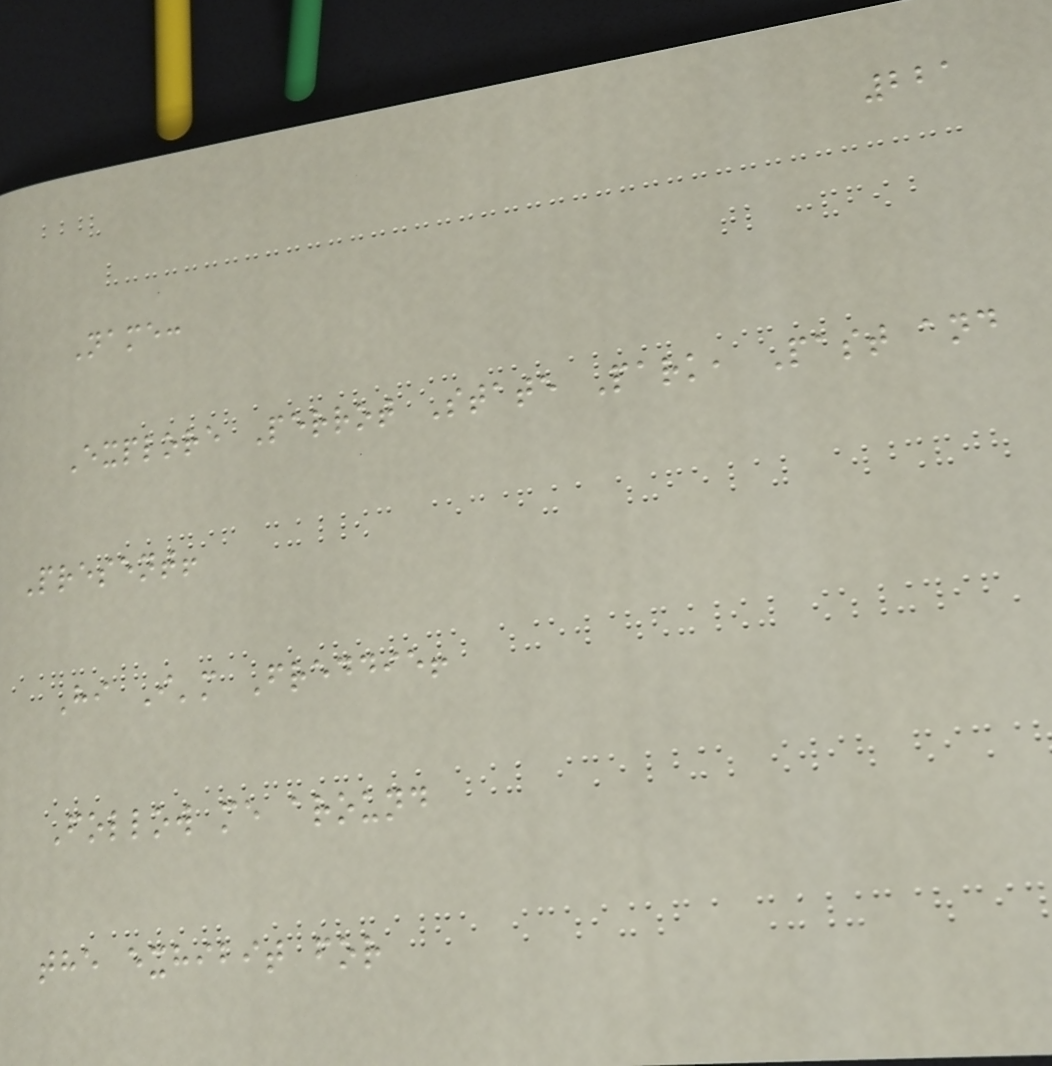221
Name:
Explore Perrot State Park, Past and
Present!
Hi I'm Freddie!
Follow me around
the exhibit for
